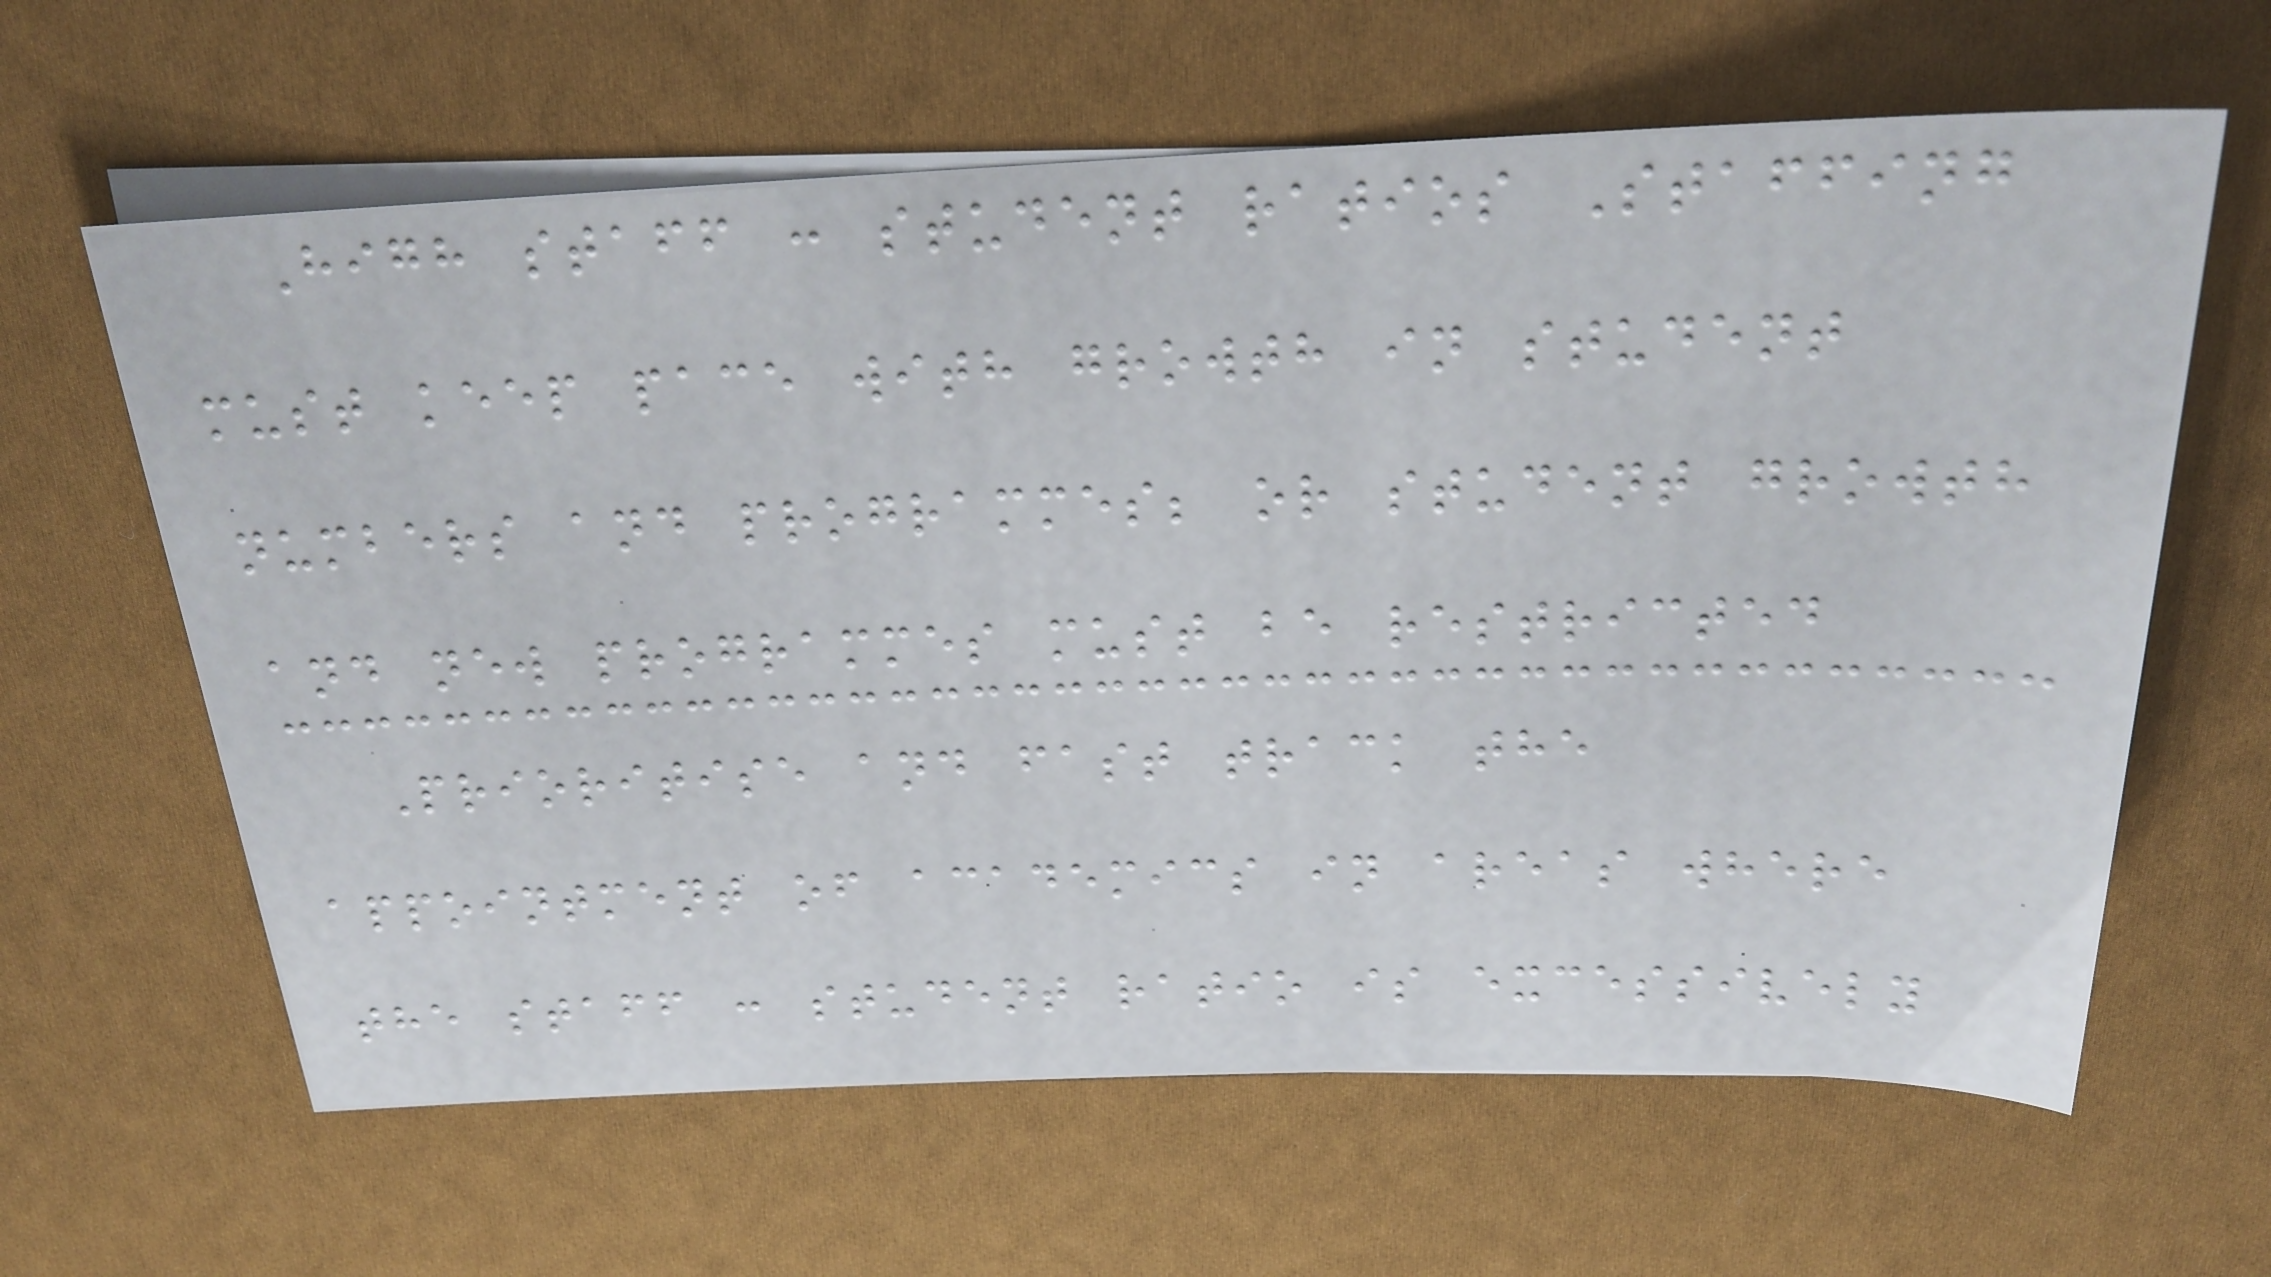High staff : student ratios Staffing
must keep pace with growth in student
numbers and programmes; or student growth
and new programmes must be restricted
Prioritise and fast track the
appointment of academics in areas where
the staff : student ratio is excessively
